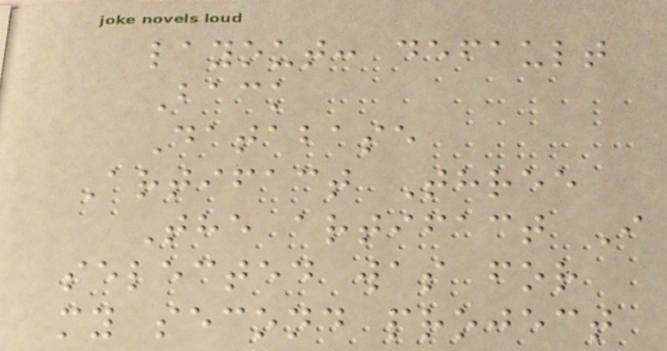layout: default
Back
Database
Artifact Three
The artifact I
selected was for
my second project
